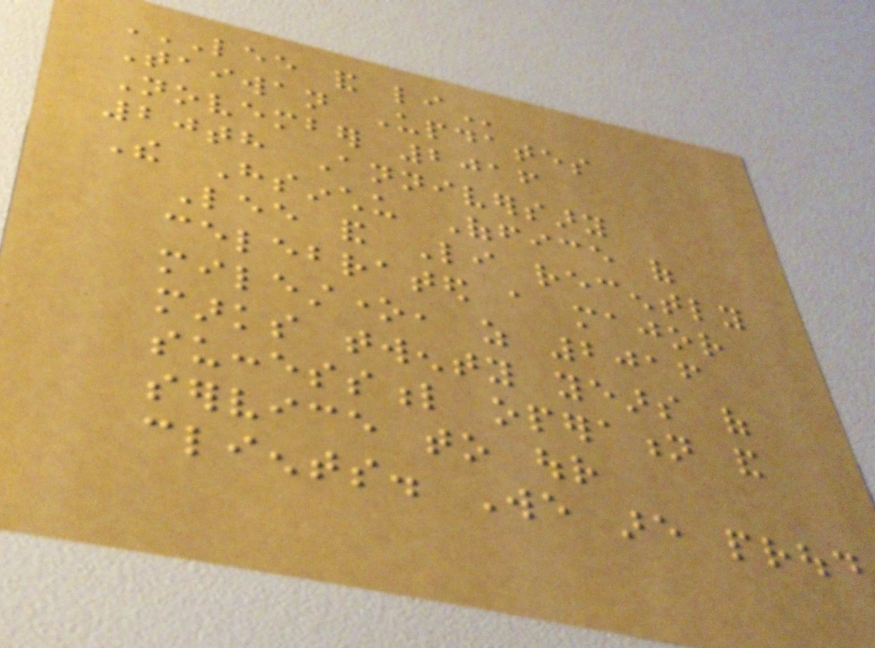LEE AND LI
Taiwan Updates
November 2016
20th Anniversary
The Hsinchu Office of
Lee and Li recently
celebrated a major
milestone, as 2016
marks twenty years of
successful operation and
service to our
clients. We are proud
